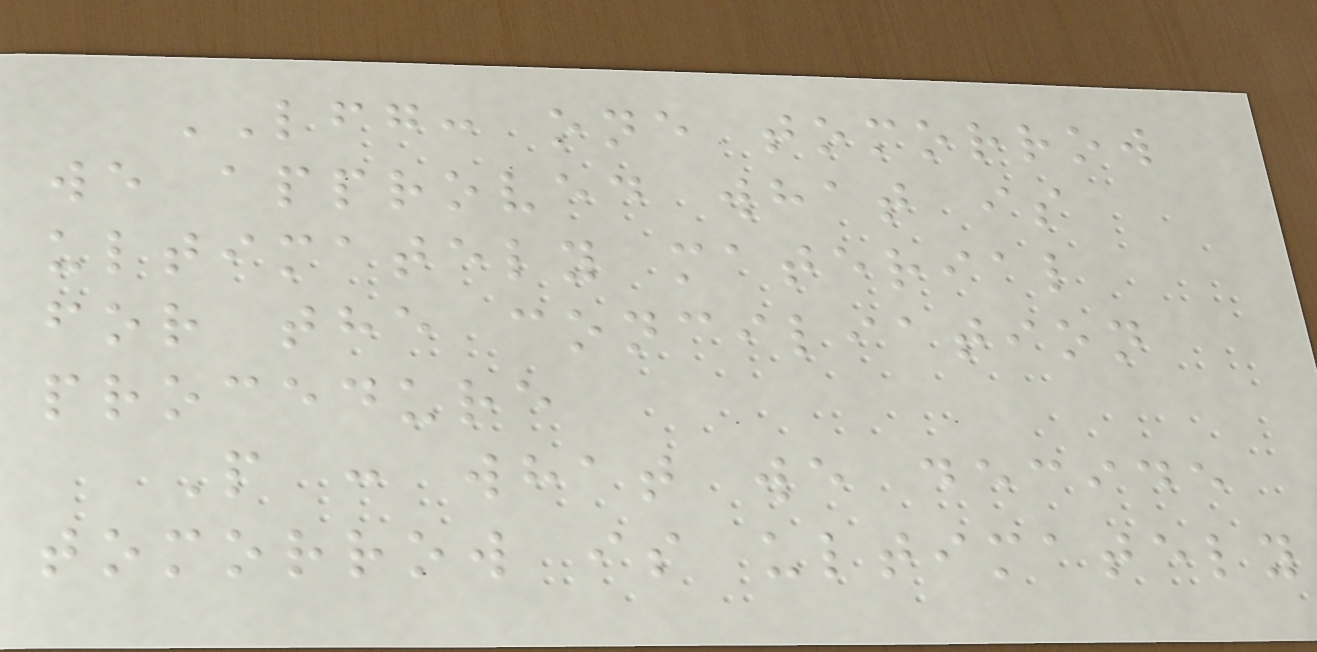LFG: one tomorrow
we approved what is
ultimately material
for the conciliation
procedure
P : what we decide
tomorrow is ultimately
